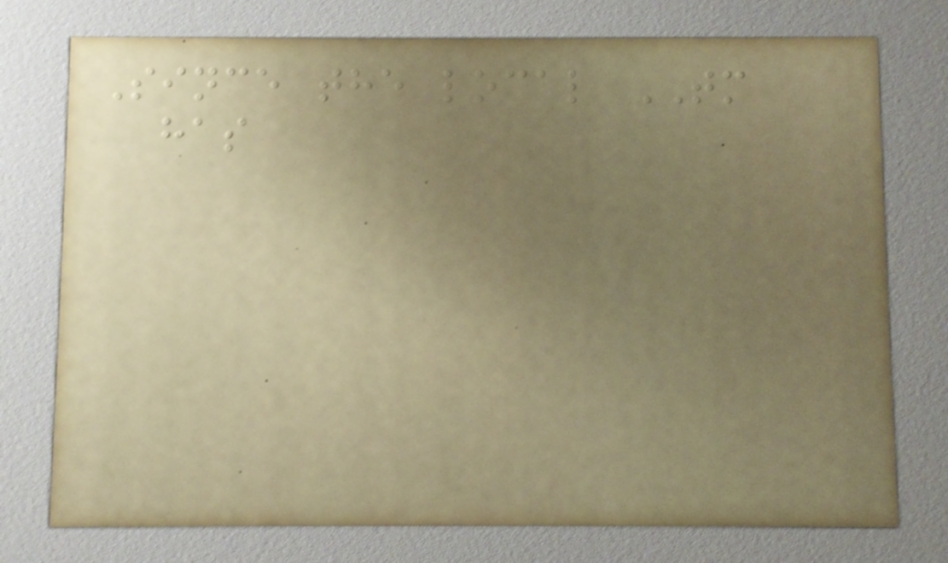Since the local TM
has
